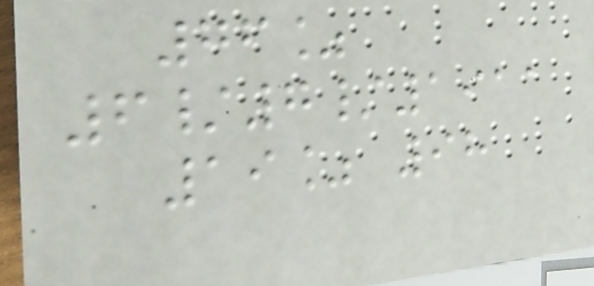76%
6/7/1911
19% 98
